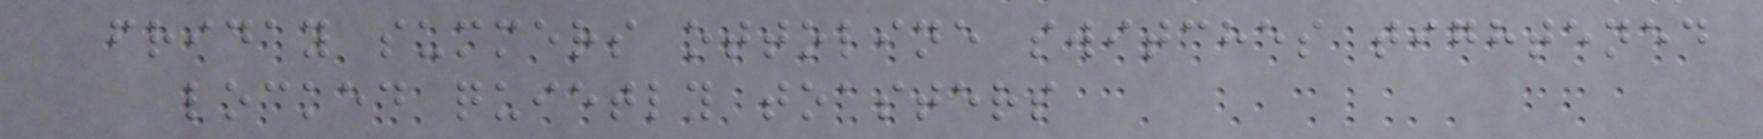friday summers ottoline switches tightened
locked quietly toasters
